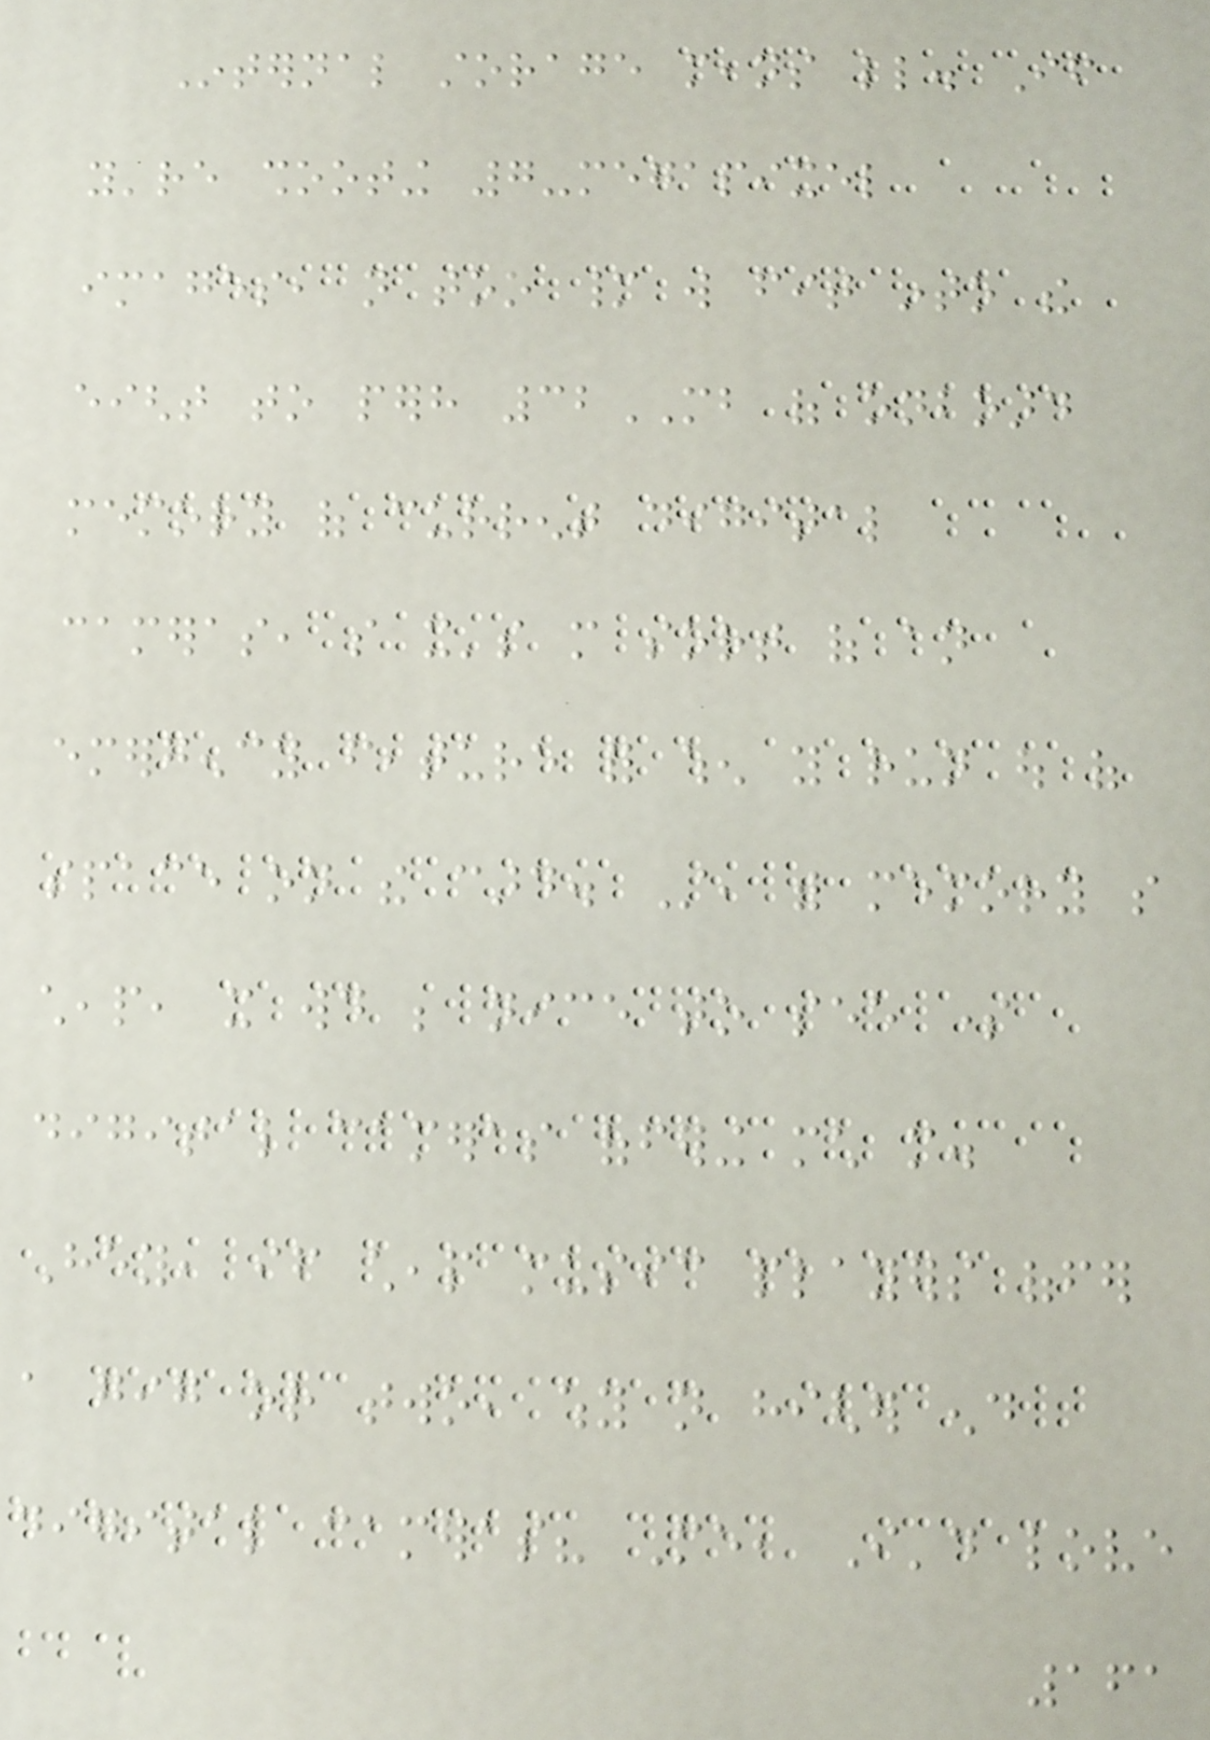Internal storage means little. If
you're shooting 7-megapixel
images, not too many will fit into the
eight to perhaps 32MB of onboard
memory of current digital
cameras, so it's more sort of an
emergency feature for when you run out of
space on the card. Still, with memory so
cheap, it would be nice to see some
digital cameras offering much more.
Hey, if cheap music players offer
a gig or two, why not higher end
digital cameras? Me, I'd love
161
